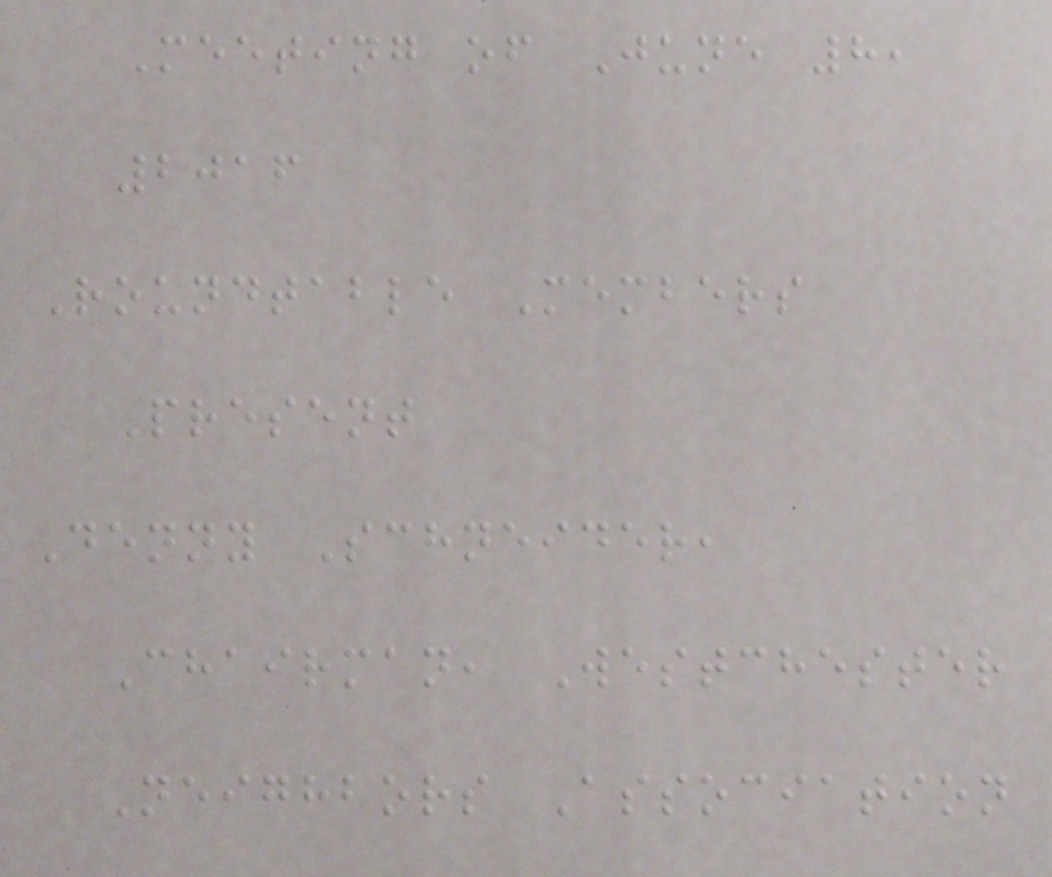Meeting of June 8,
2016
Roundtable Members
Present
Denny Schneider,
Chairman, Westchester
Neighbors Association
